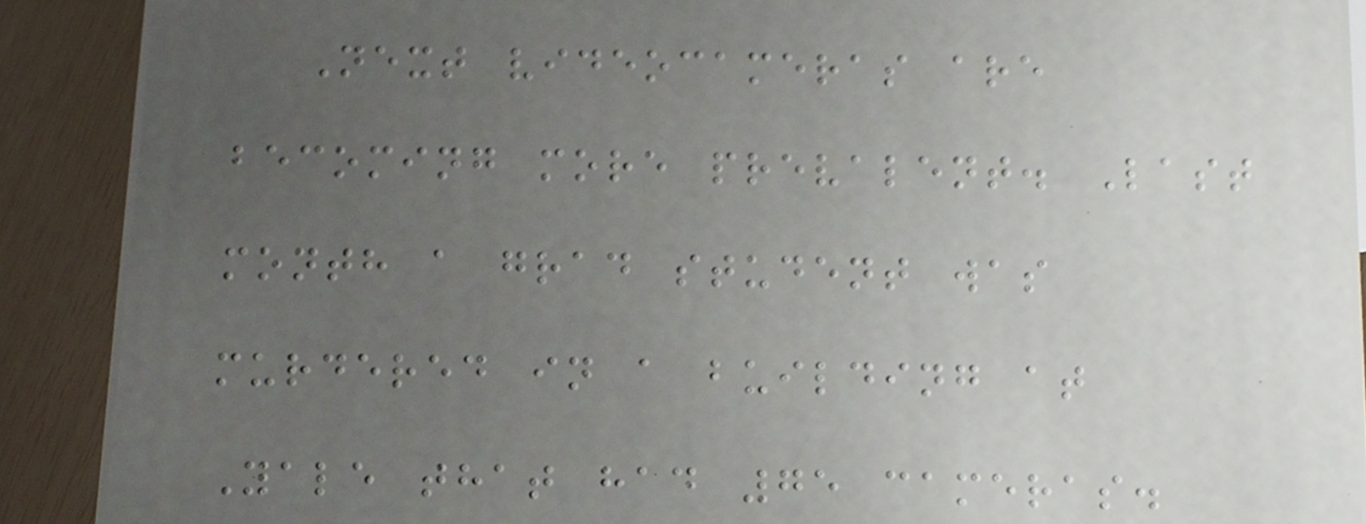Next videocameras are
becoming more prevalent. Last
month a grad student was
murdered in a building at
Yale that had 75 cameras.
